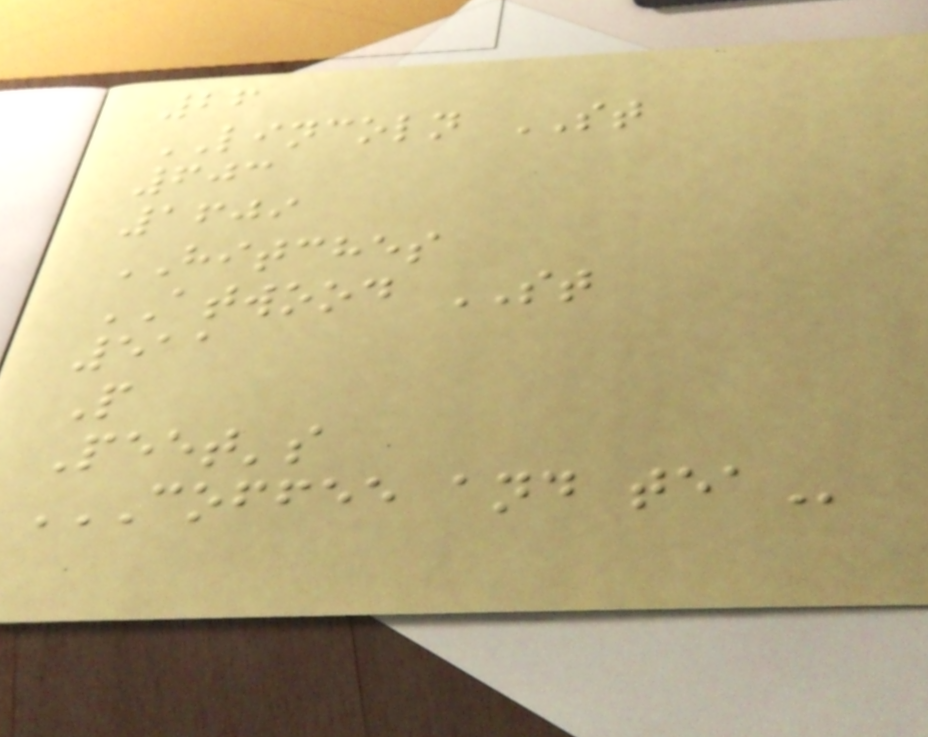26
LINCOLN ST
603
1609
HITCHES
ATWOOD ST
511
P
Peet's
COFFEE AND TEA
